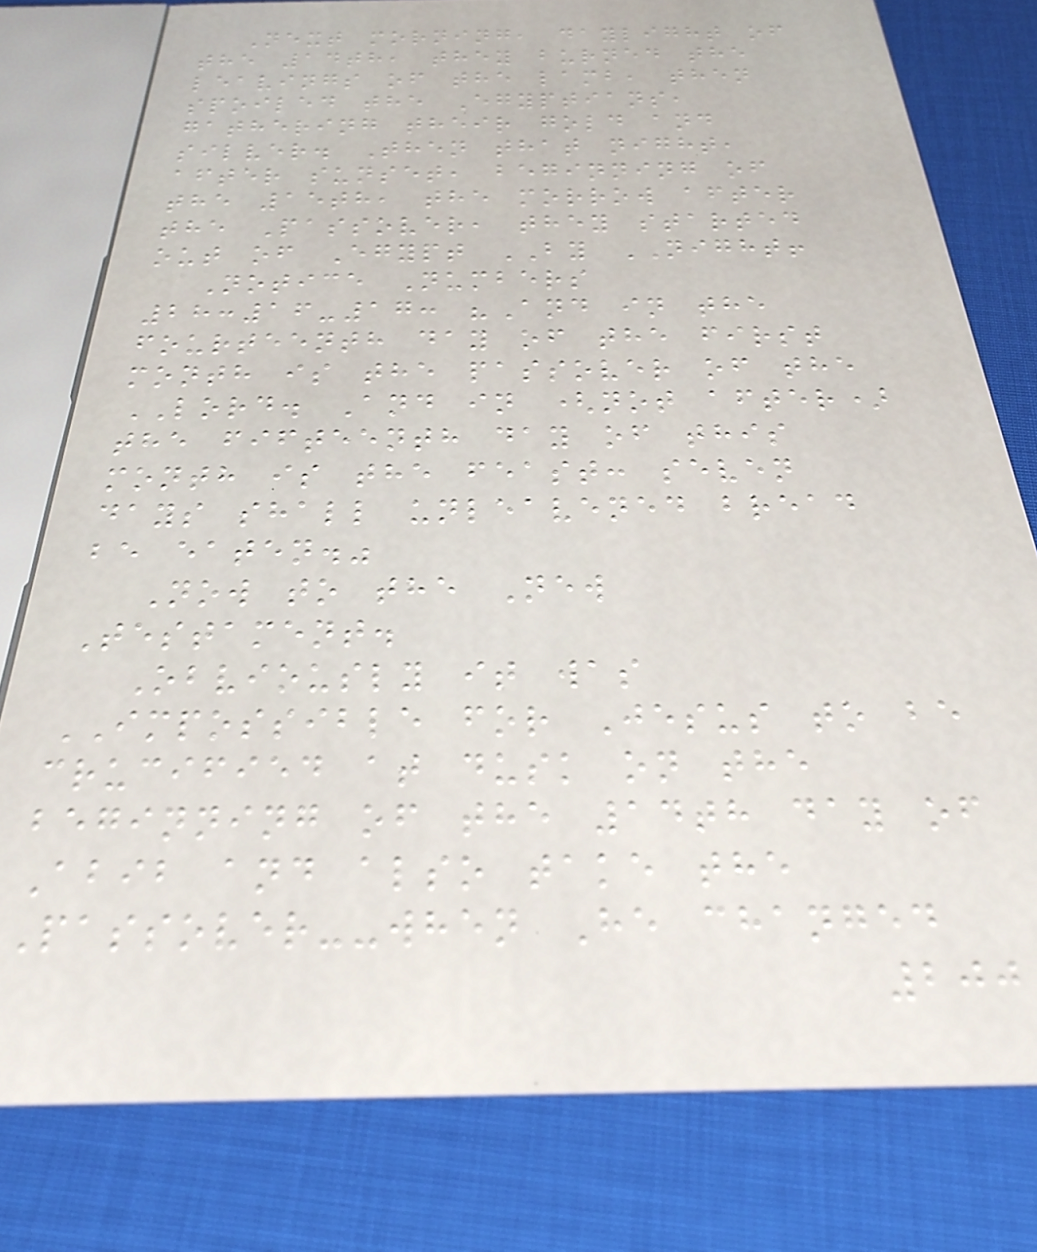Next morning, daylight of
the 14th, they burned the
leavings of the lamb, then
spoiled the Egyptians,
gathering their gold and
silver. Then that night,
after sunset, beginning of
the 15th, the morrow after
the Passover, they started
out of Egypt BY NIGHT!
Notice Numbers
28:16-17: "And in the
fourteenth day of the first
month is the passover of the
LORD. And in (not after)
the fifteenth day of this
month is the feast: seven
days shall unleavened bread
be eaten."
Now to the New
Testament.
Obviously it was
IMPOSSIBLE for Jesus to be
crucified at dusk on the
beginning of the 14th day of
Abib and also take the
Passover--when He changed
200
